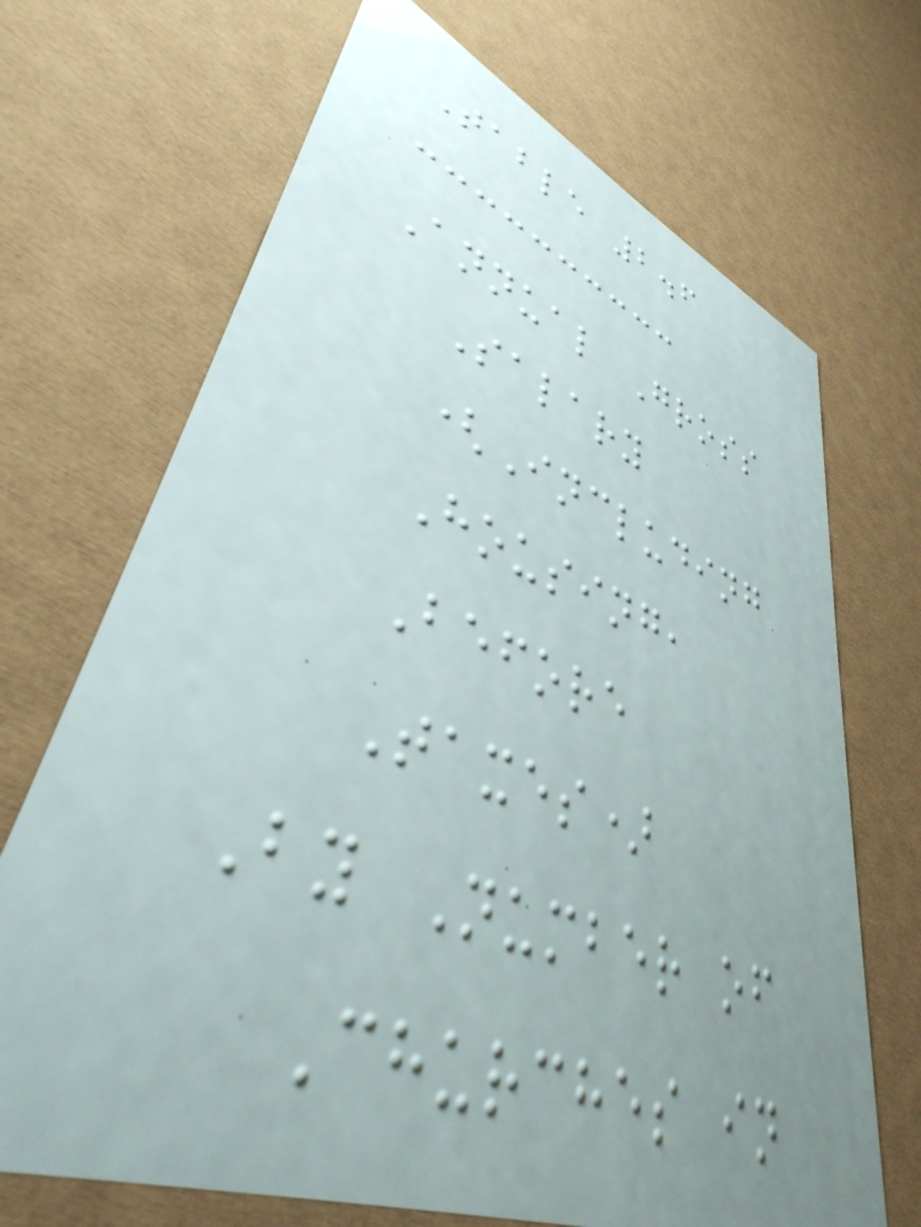Table 2.6
Annual Gross
Salary
(Including
Housing,
Before
Taxes)
By Number of
Churches in
